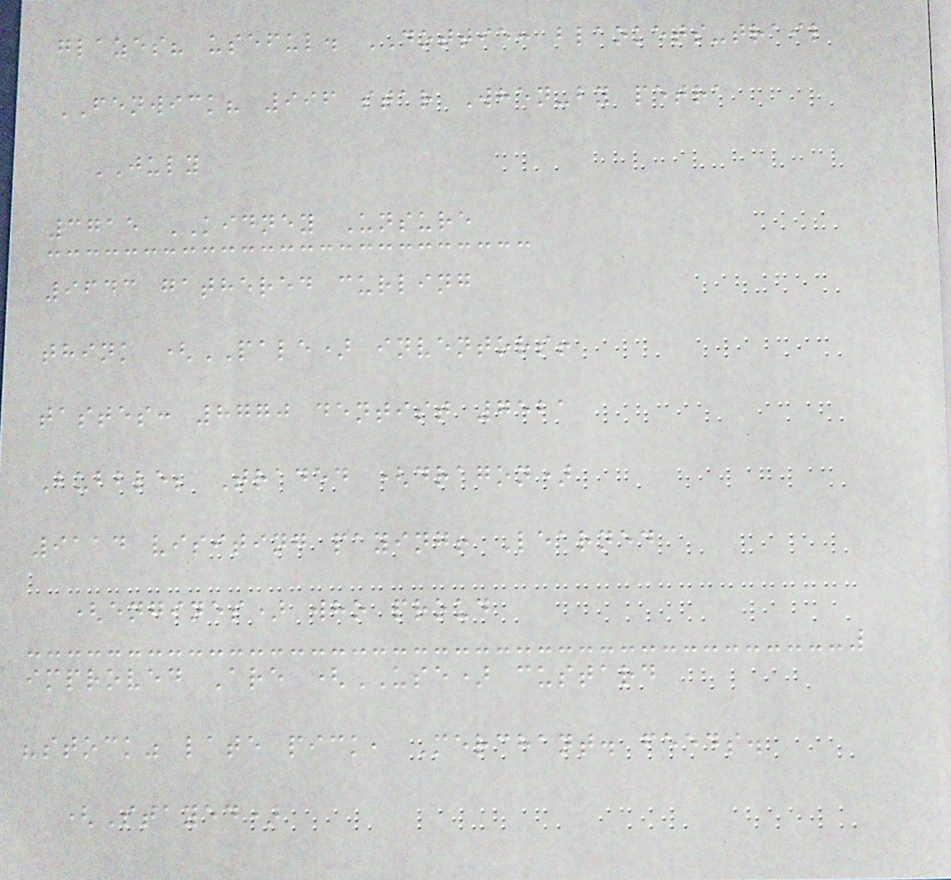glazes? useful. DOTTIE: blankets-trail
FENWICK? 996 star When-by petra
JULY
3715 KIDNEY Unsure
9643 gathered curling
think (PALE) inventors!
tastes: 8770 dentist 7521
Bubble; Traded (dragon)
9114 visiting paying! Learned
(engines) who proud
improved Are (USE) custard
"stock" late pick, Merchant. feeds.
(Stayed)
